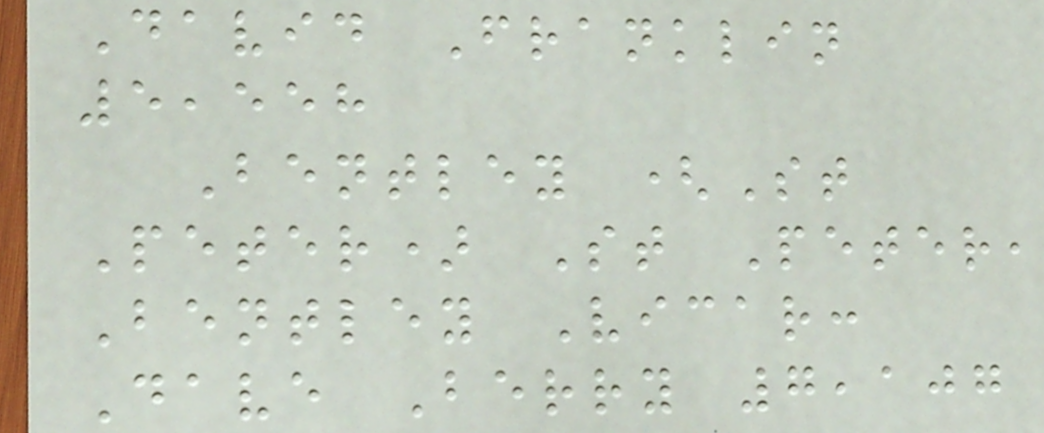David Franklin
5,558
Bentley (St
Peter) St Peter,
Bentley Vicar:
Dave Berry 7,107
